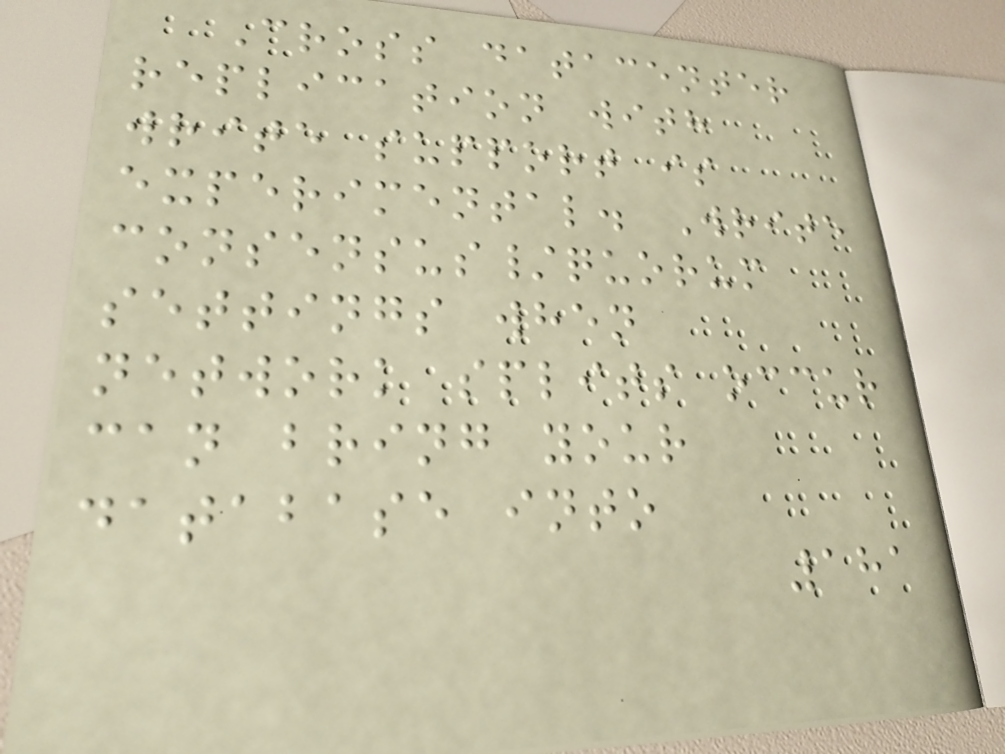Cross datacenter
replication with
write support is
experimental. Write
consensus/quorum
settings when
network splits occur
can bring your
database into
181
